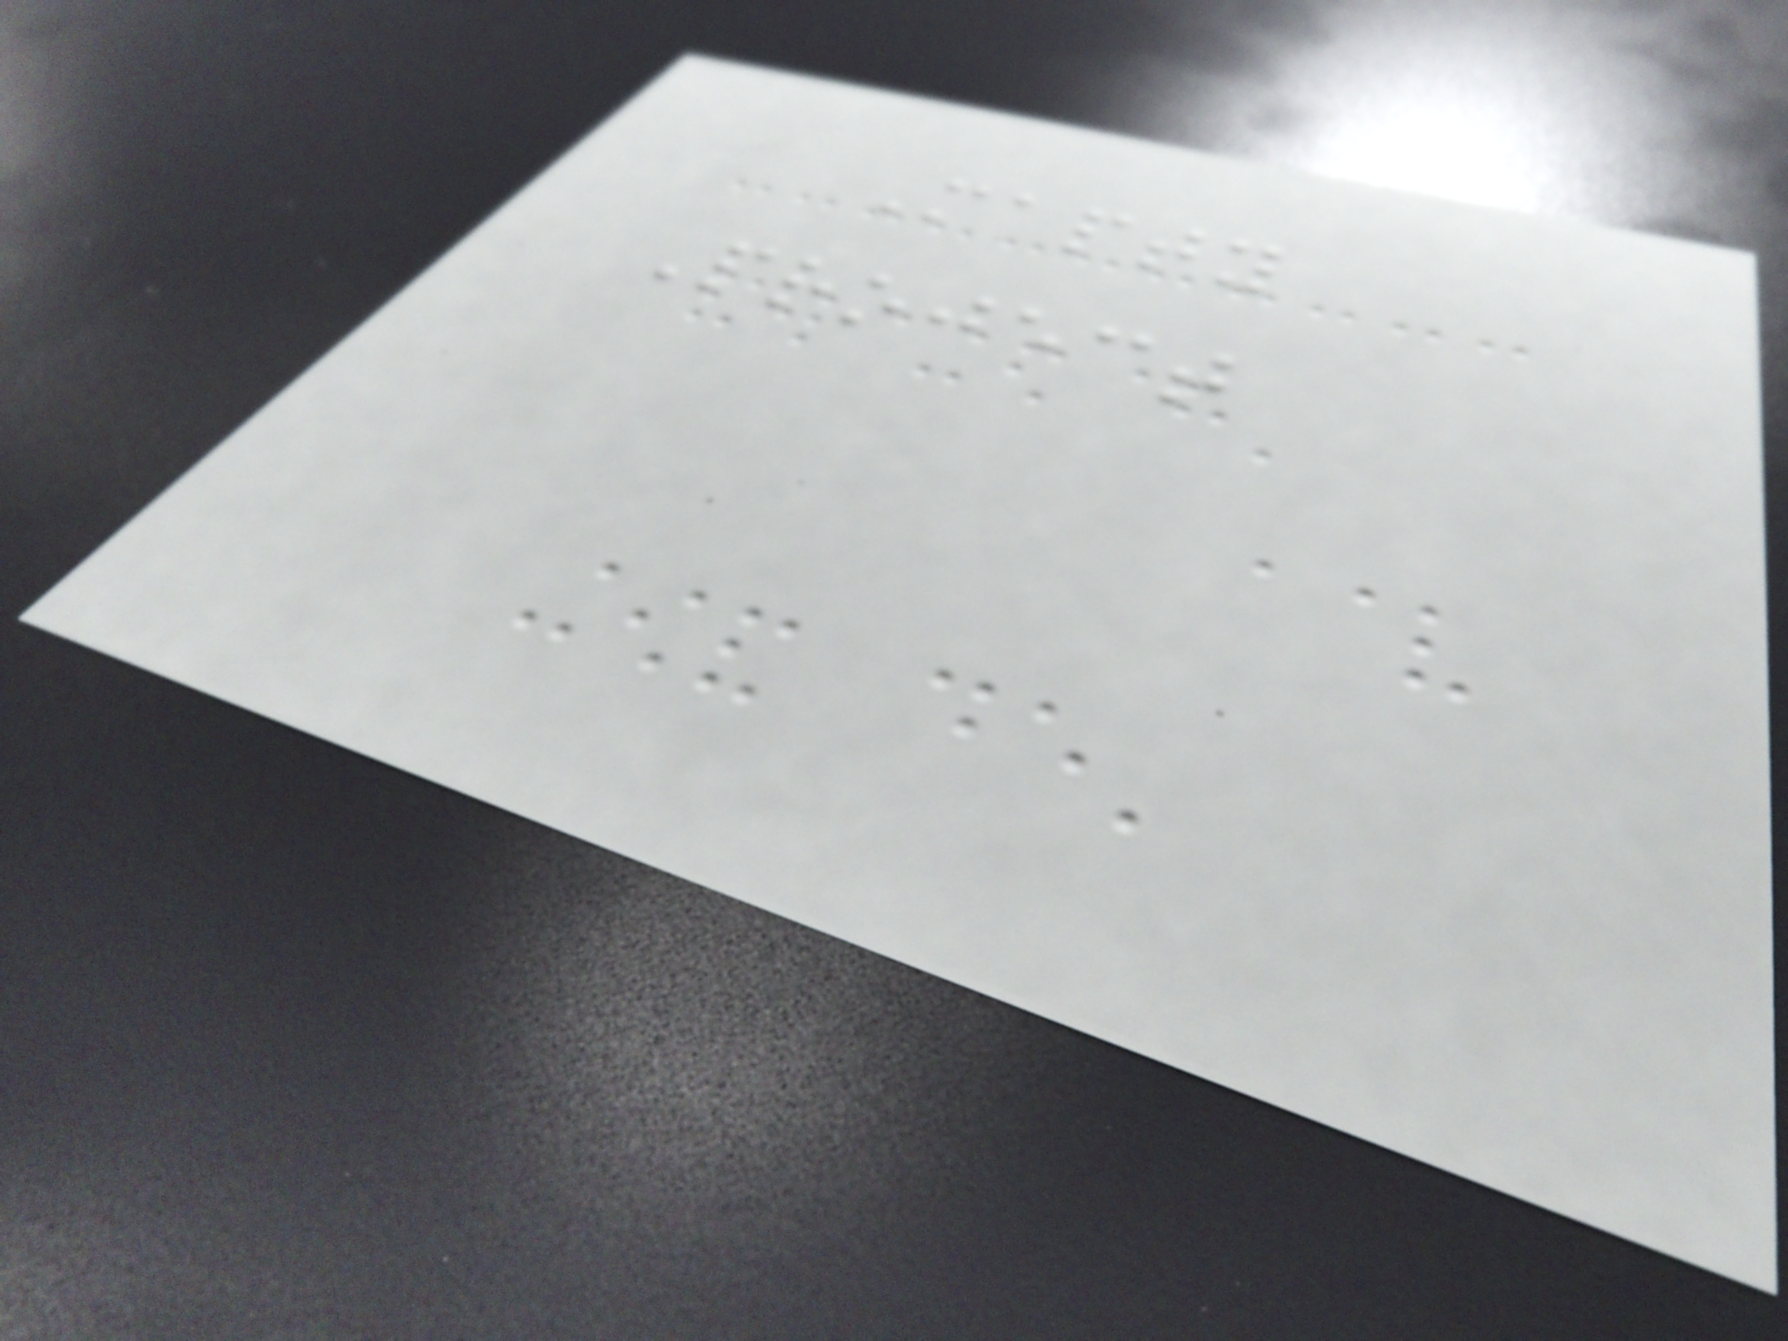Mapty
Project
